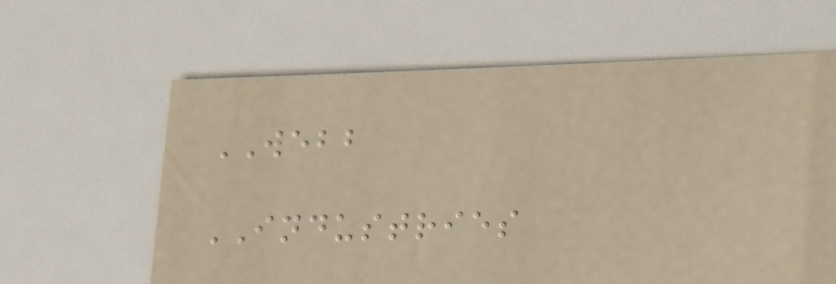WEBB
INDUSTRIES
